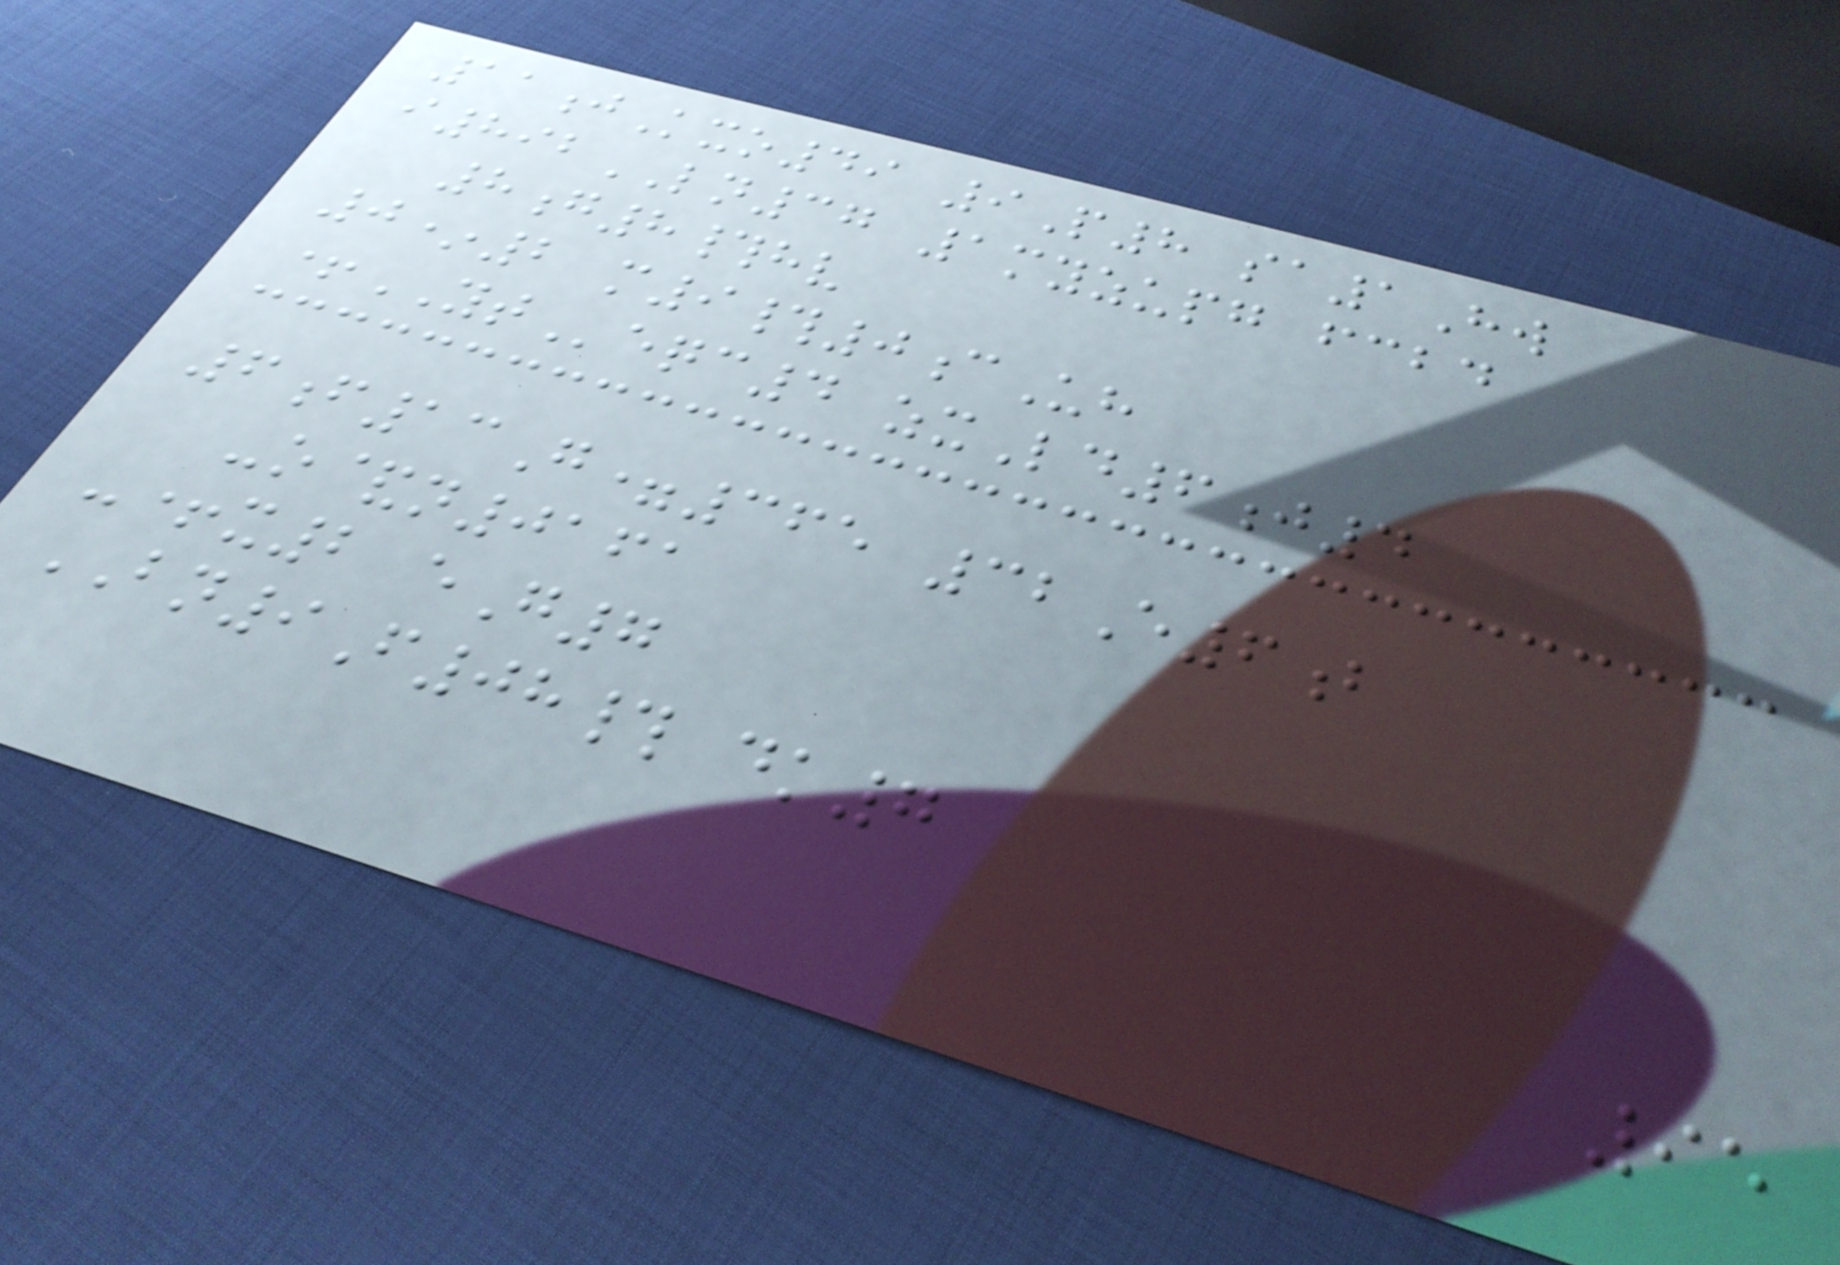11jKxo49 9P8 sa1Hw
i892LN37 1myzupg fcbd
8g8#hv
0*2 m9#0cUh
+YTeqc4 zxLd6j4
6f13G=365 32E6b
-o&n0161
-+x2 eG7
BN9F08# dk7
95
